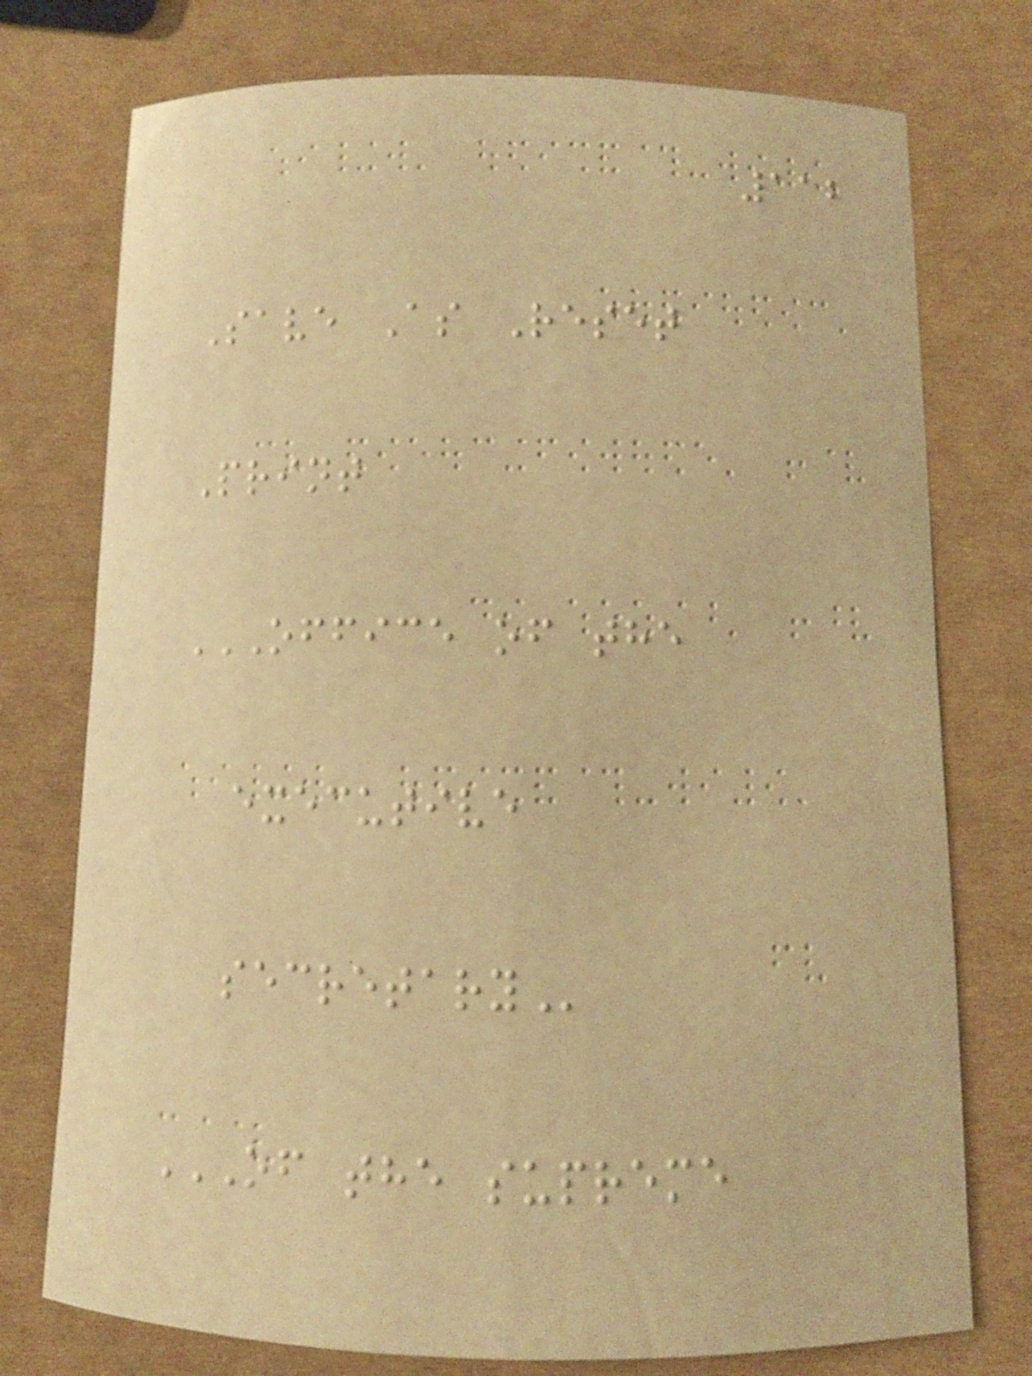112
Save As Reset
Print
OFFICE OF THE
EXECUTIVE
SECRETARY
OF THE SUPREME
